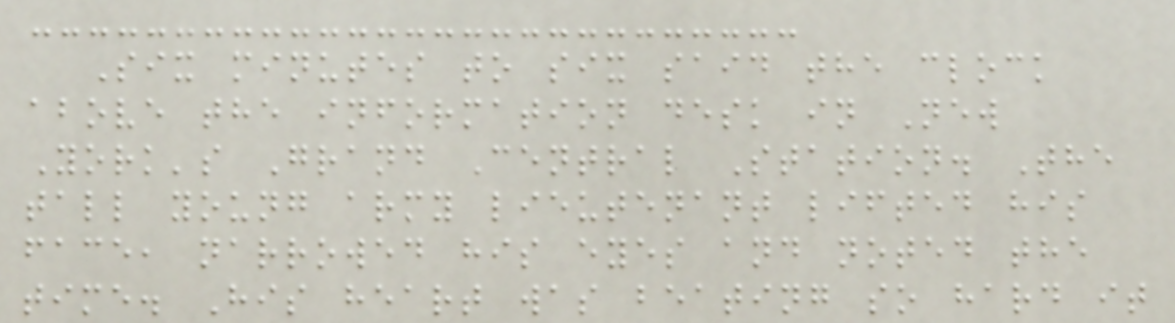Six minutes to six said the clock
above the information desk in New
York's Grand Central Station. The
tall young army lieutenant lifted his
face, narrowed his eyes and noted the
time. His heart was beating so hard it
